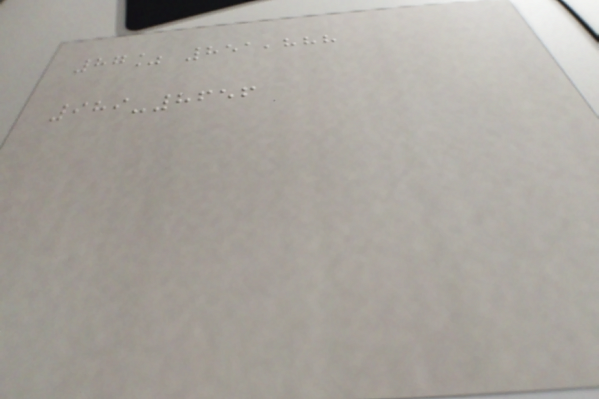87% 851,888
989-8656
